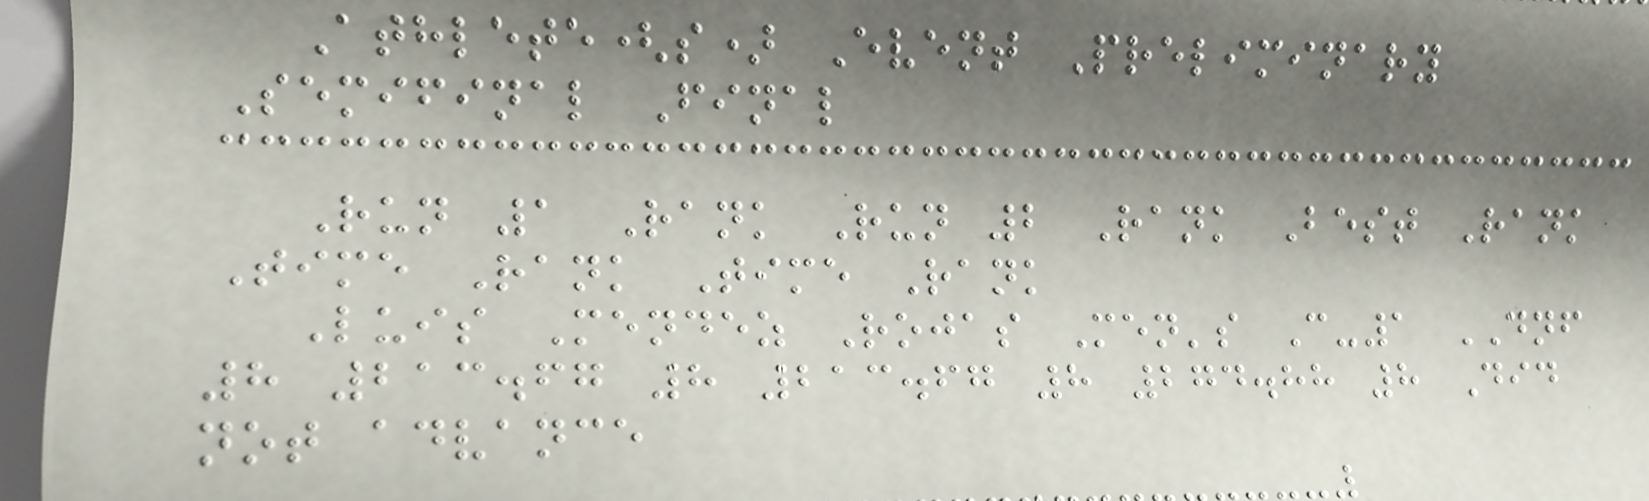Athlete(s) Event Preliminary
Semifinal Final
Run 1 Rank Run 2 Rank Best Rank
Time Rank Time Rank
Luis Mendez Rojas Men's C-1 DNF
8 213.67 8 213.67 8 274.88 8 Did
not advance
